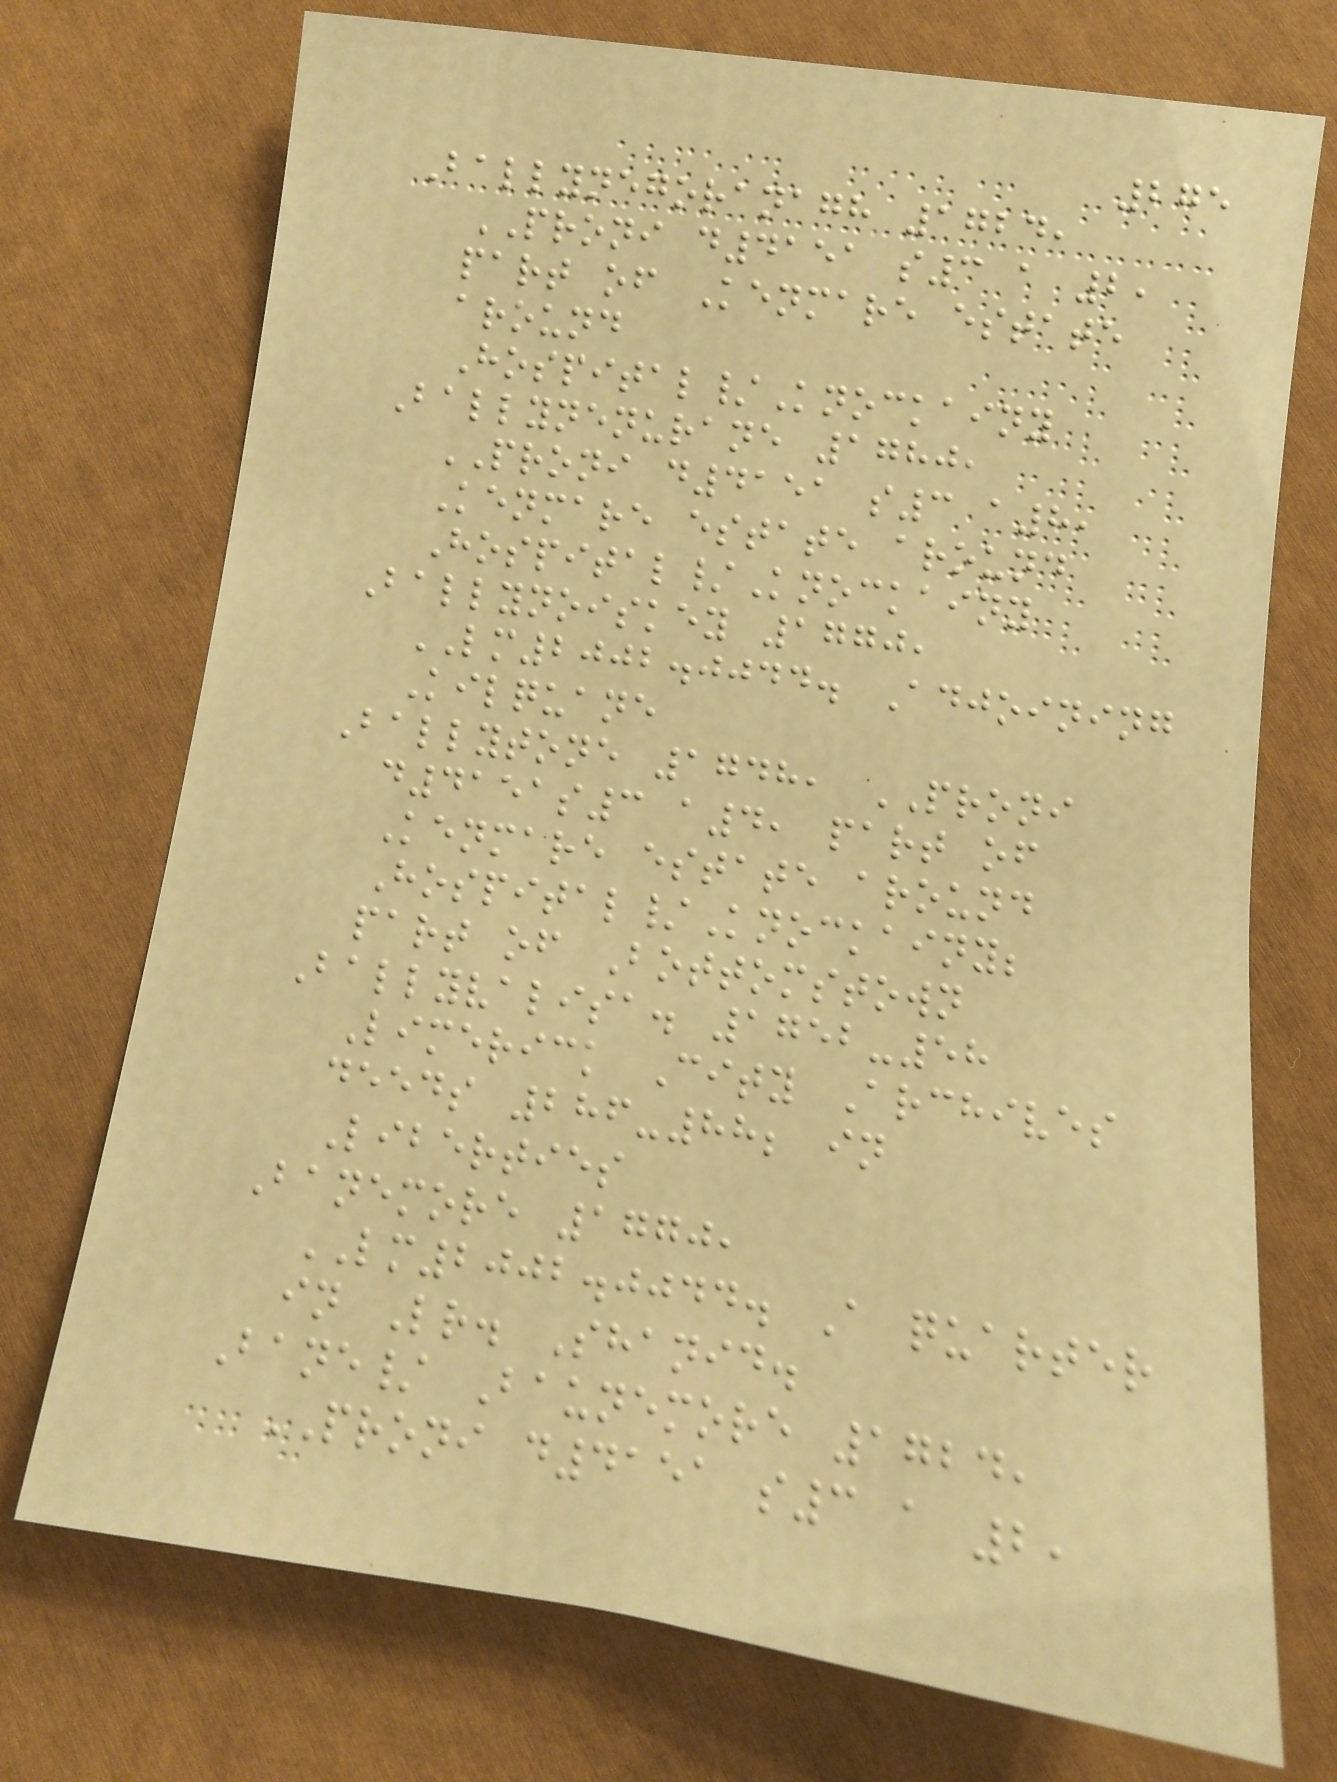275
Ballynegoranagh 1724,
PRONI d4151 s3 a 2,
part of Kenmare estate
around
Hospital/Knockainy
Ballynenurane 1780,
PRONI d4151 s3 a8,
Kenmare estate around
Hospital/Knockainy
Ballynoiskey 1770,
LM2002.0044. Adjoining
Kilquane
Ballytone 1748, PRONI
d4151s3 a4, part of
Kenmare estate around
Hospital/Knockainy;
part of Bottomstown
Ballyvalisa. 1752-58
Limerick City Archives
deeds 286-88; in
Liberties
Banemore 1770,
LM2002.0044. A quarter
in Lr. Shanid.
Bane/ Baunemore 1724,
PRONI d4151 s3 a 2,
